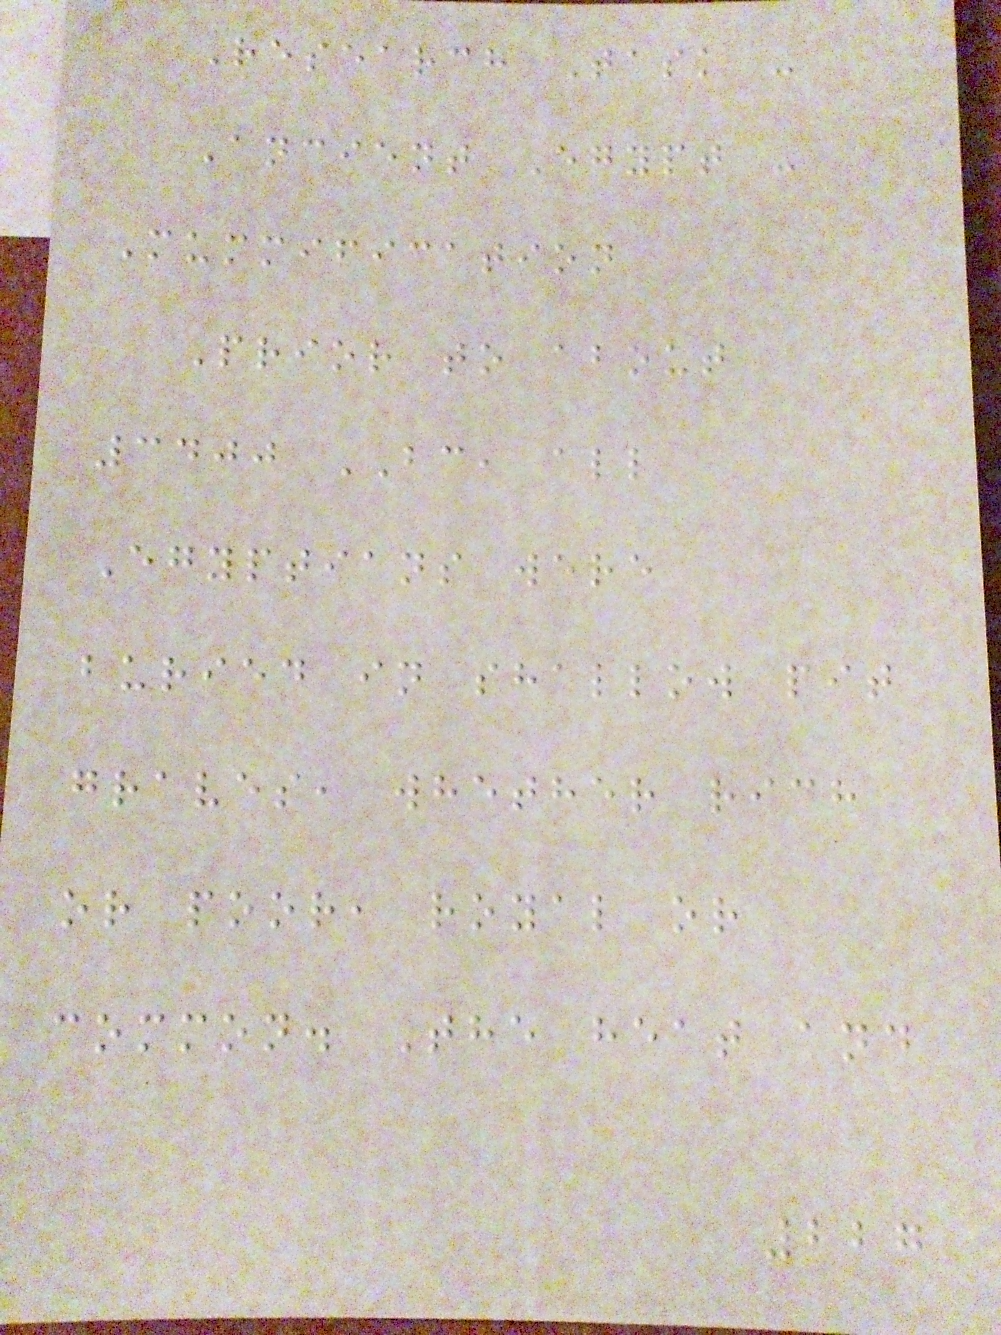Research Task -
Ancient Egypt -
Mummification
Prior to about
3400 BC, all
Egyptians were
buried in shallow pit
graves, whether rich
or poor, royal or
common. The heat and
227
